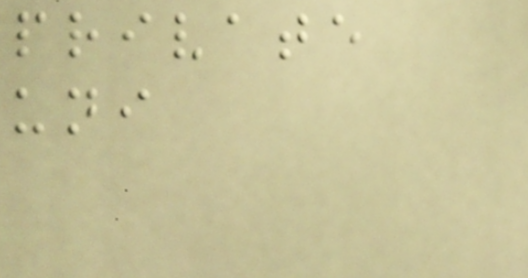private
uni
